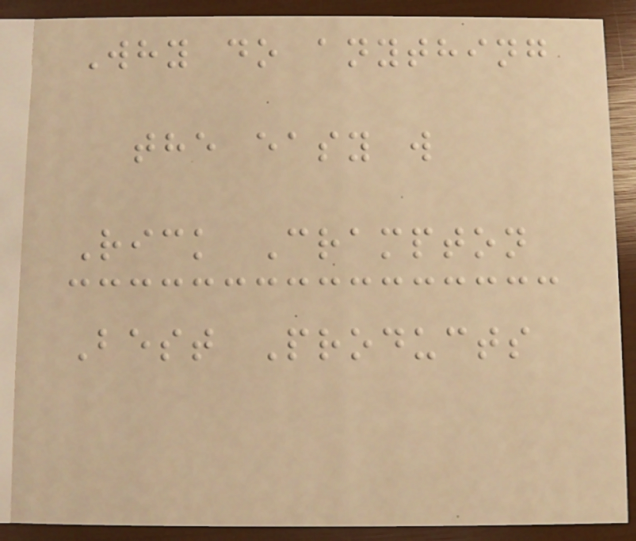Why do anything
the easy w
Rick Crampton
Best Products
